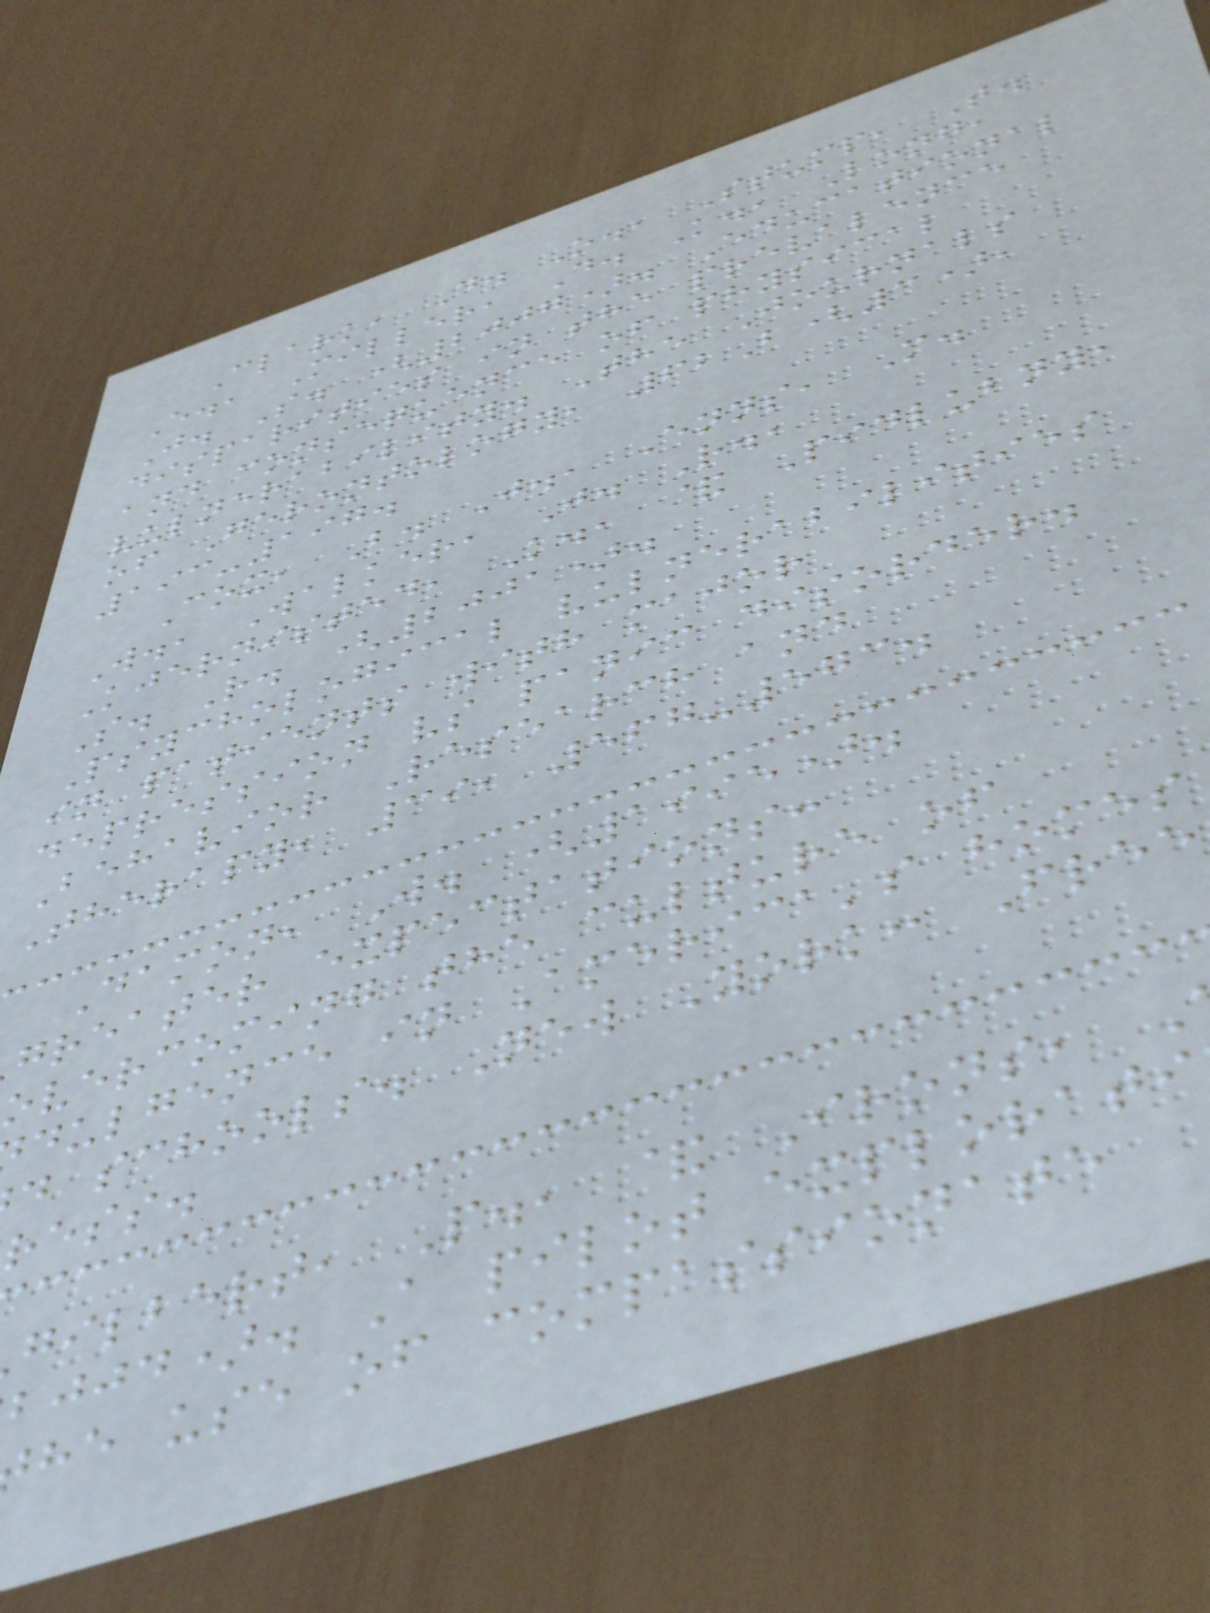Clark, D. O., Stump, T.
E., Miller, D. K., Long,
J. S. (2007). Educational
disparities in the prevalence
and consequence of physical
vulnerability. The Journals
of Gerontology, 62B(3),
193-197.
Cox, B. J., Enns, M.
W., Walker, J. R.,
Kjernisted, K., & Pidlubny,
S. R. (2001).
Psychological vulnerabilities
in patients with major
depression vs panic disorder.
Behavior Research and
Therapy, 39, 567-573.
Damon, W. (1995).
greater expectations:
overcoming the culture of
dulgence in America's homes
d schools. New York: Free
ress.
gilbert, P., & Irons,
bjjd). A pilot explorati
he use of compassionate
